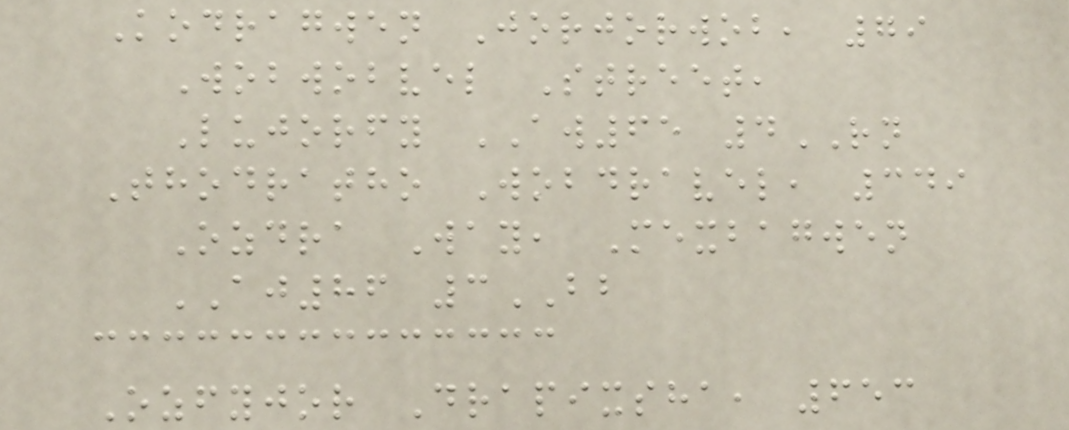Kodragwen Jorjorwob, 79
Wobwobvel Street,
Lujorfy AW65 4RN
Thodratho Wobdravel, 349
Ozdra Way, Mexbagwen
AJ86 3BB
Ozfyjor Drapixsha, 653
